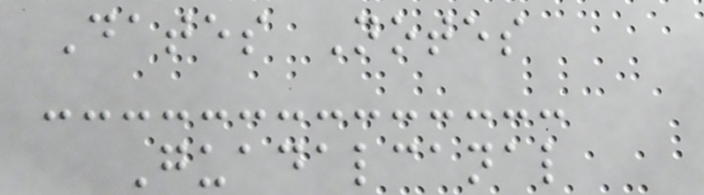Dates Notes
Guadalcanal
